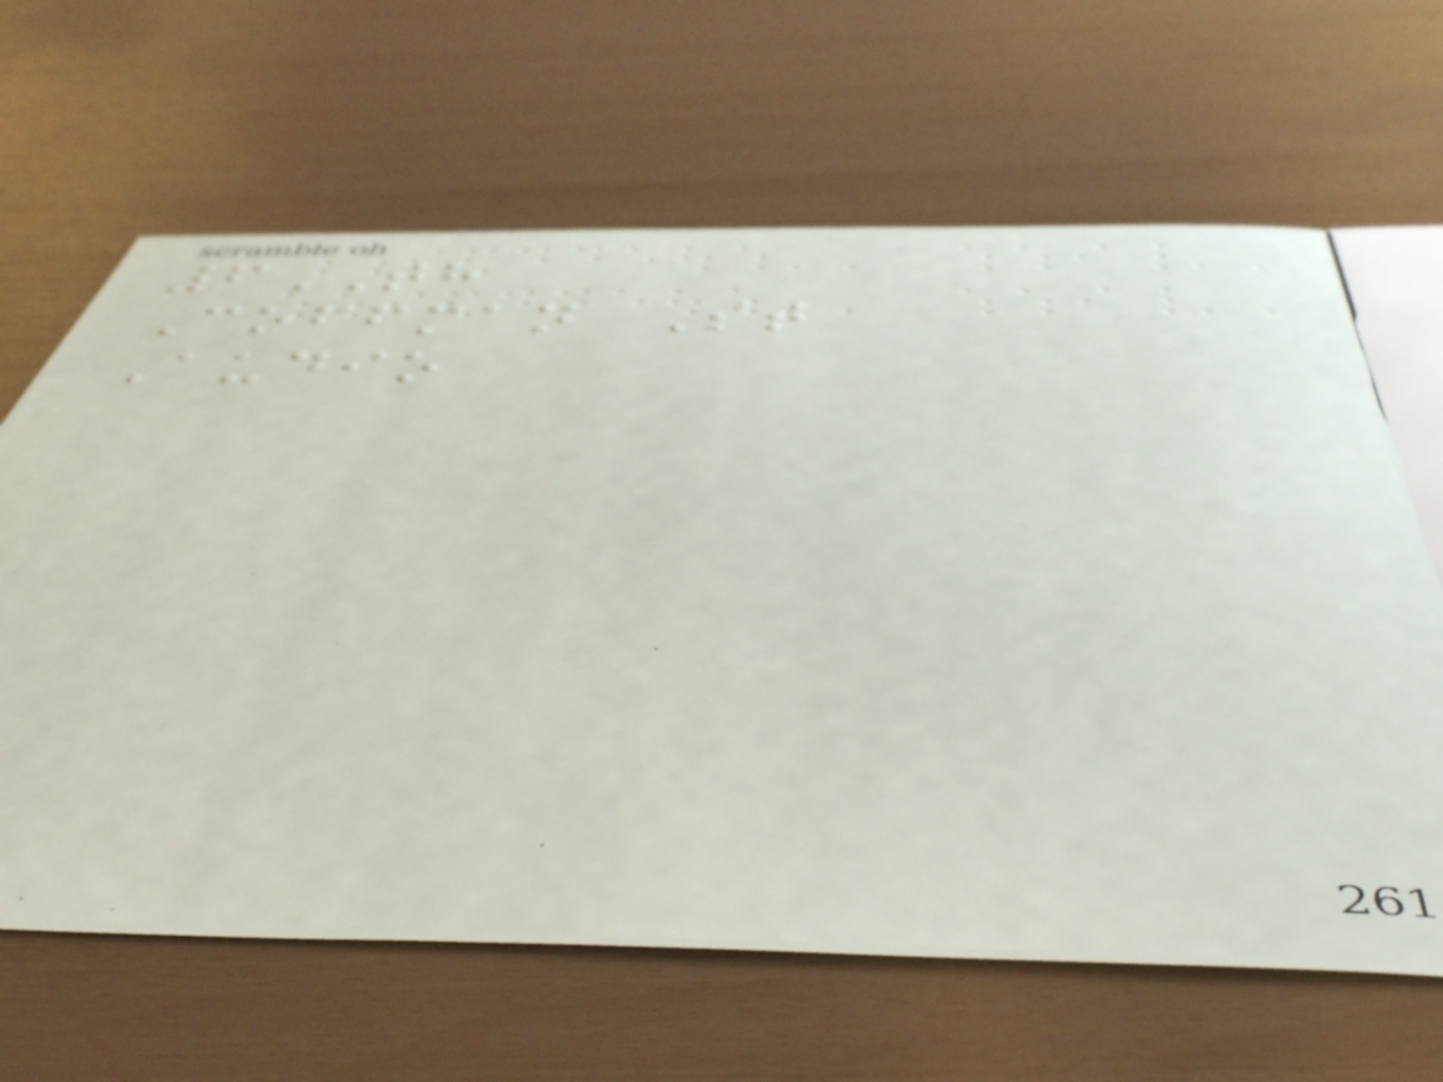6TH
Coffman St
Audio
